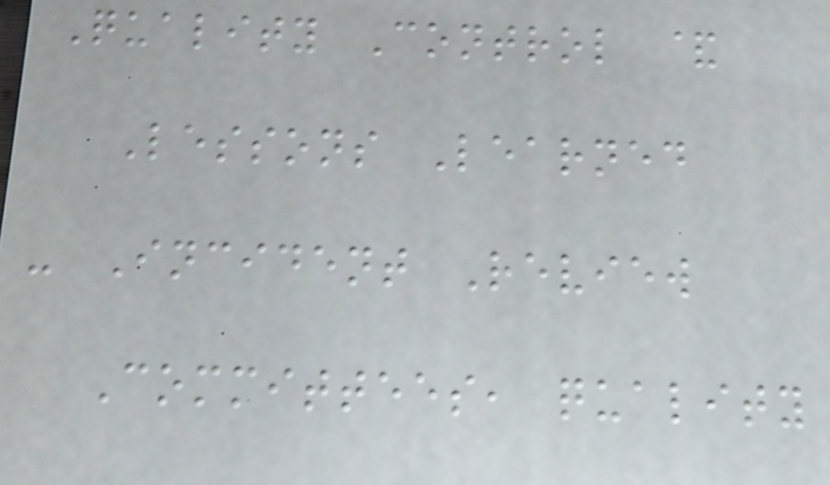Quality Control &
Lessons Learned
- Incident Review
Committees, quality
